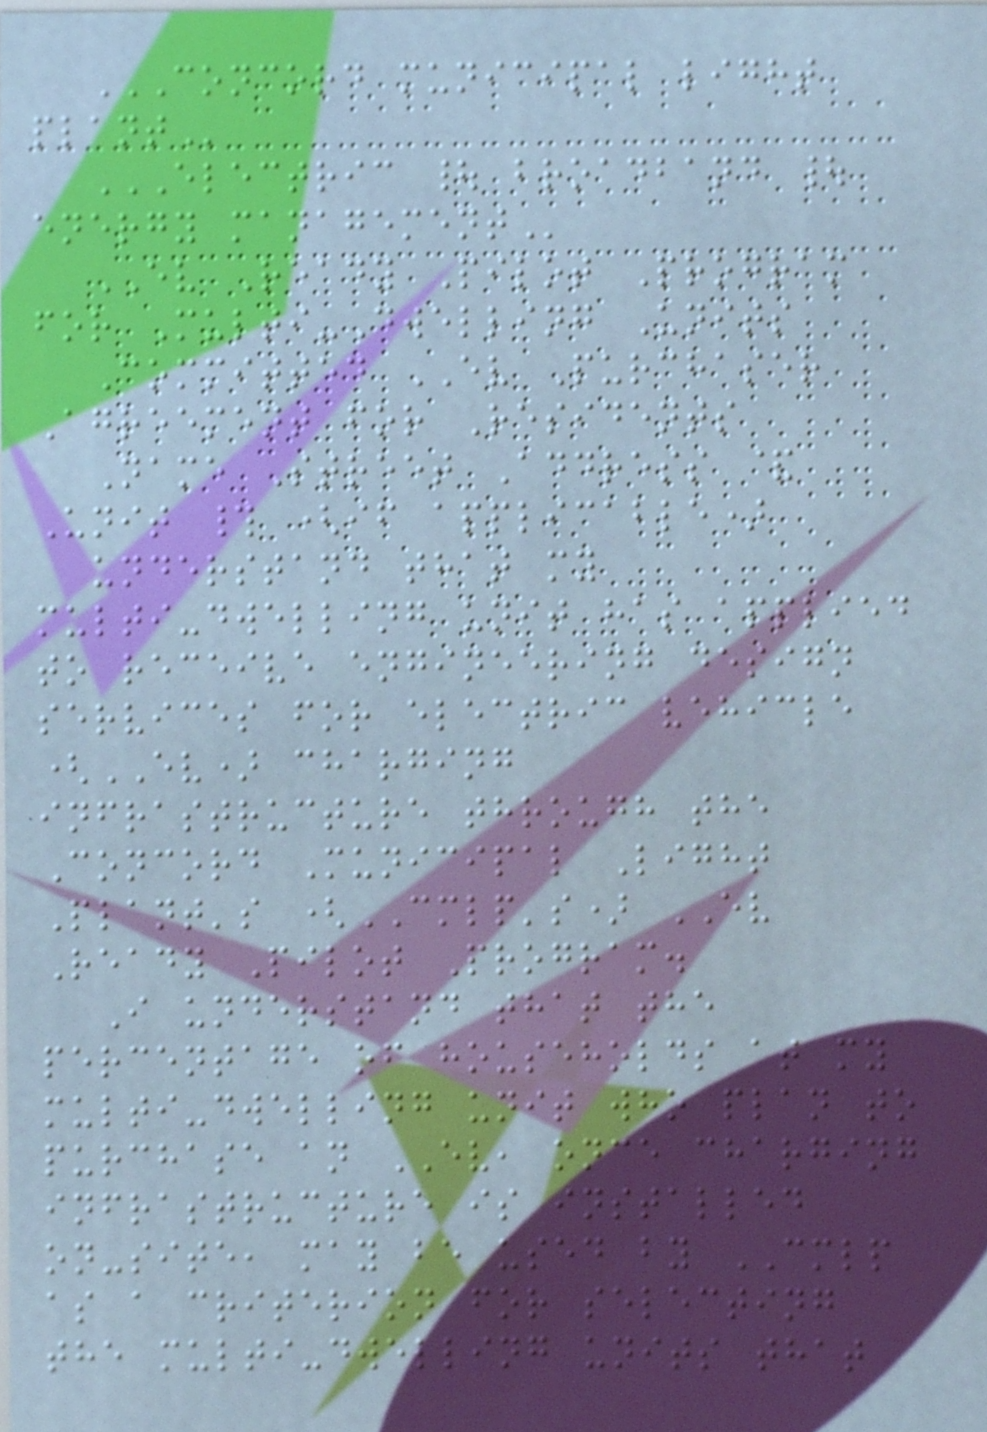CONCORD MUNICIPAL LIGHT
PLANT
ELECTRIC | BROADBAND |
ENERGY MANAGEMENT
EV Ready Pilot Program
for Multi-Dwelling Units
Committed EV Purchaser
Agreement for Residents
Name Street Address &
Unit # (if applicable)
understand that my
multi-dwelling unit has applied
to receive engineering design
services for electric vehicle
(EV) charging
infrastructure through the
Concord Municipal Light
Plant's (CMLP's) EV
Ready Pilot Program.
I understand that the
percentage of households at my
multi-dwelling unit who plan to
purchase an EV, once charging
infrastructure is installed
on-site, may be used by CMLP
as a criterion for selecting
the multi-dwelling units that
